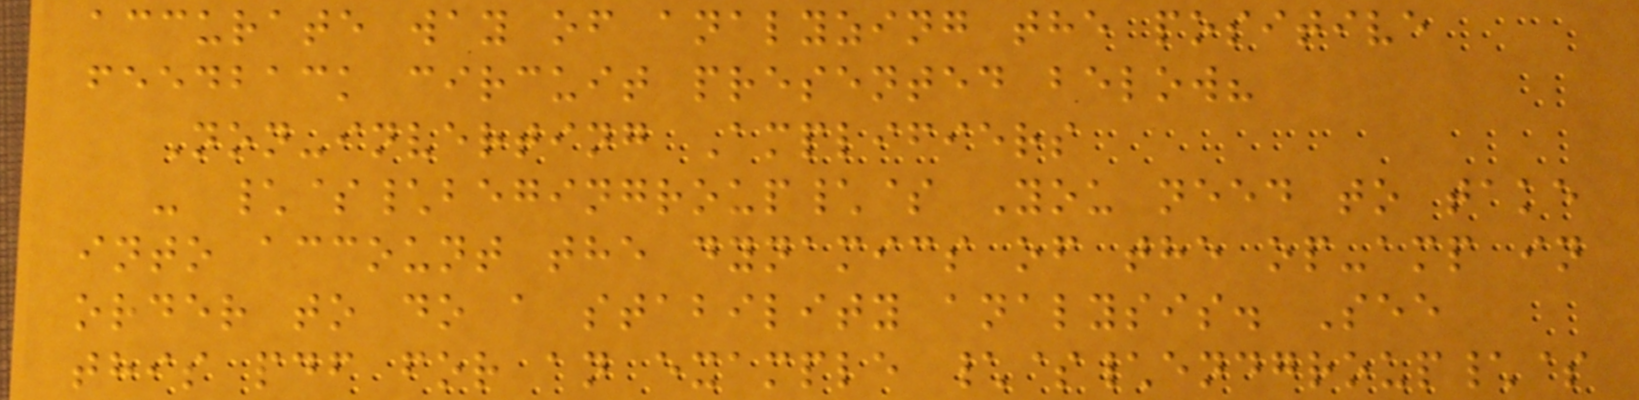accurate way of analyzing the positive
feedback circuit presented below?
Non-inverting Amplifiers
- \$\begingroup\$ You need to take
into account the dynamics of the op-amp in
order to do a stability analysis. See
this pdf for an example \$\endgroup\$
